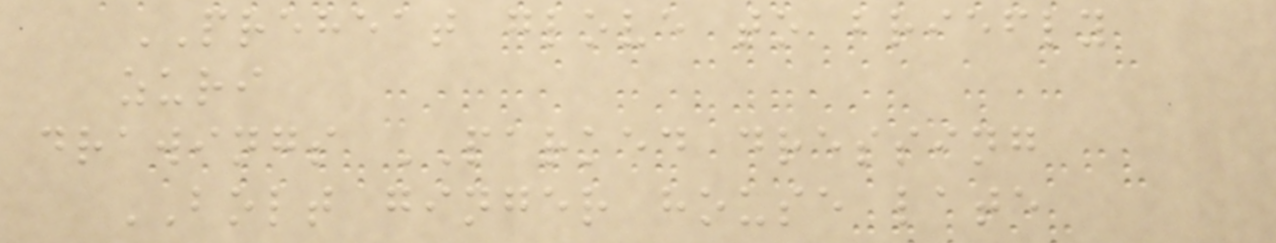PREHEAT glove to briefly
zuri
drawings PARKED dressing
BOLT ginger house late
